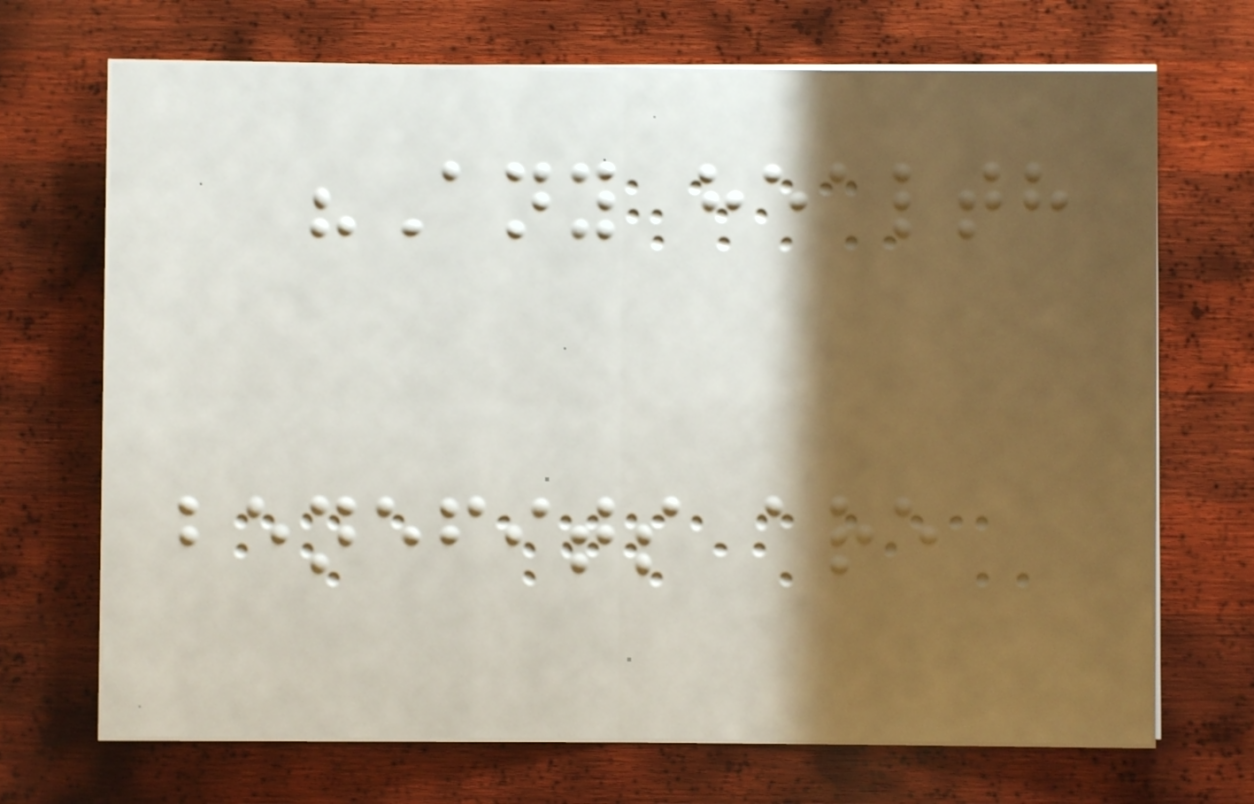"Any health
benefits are
